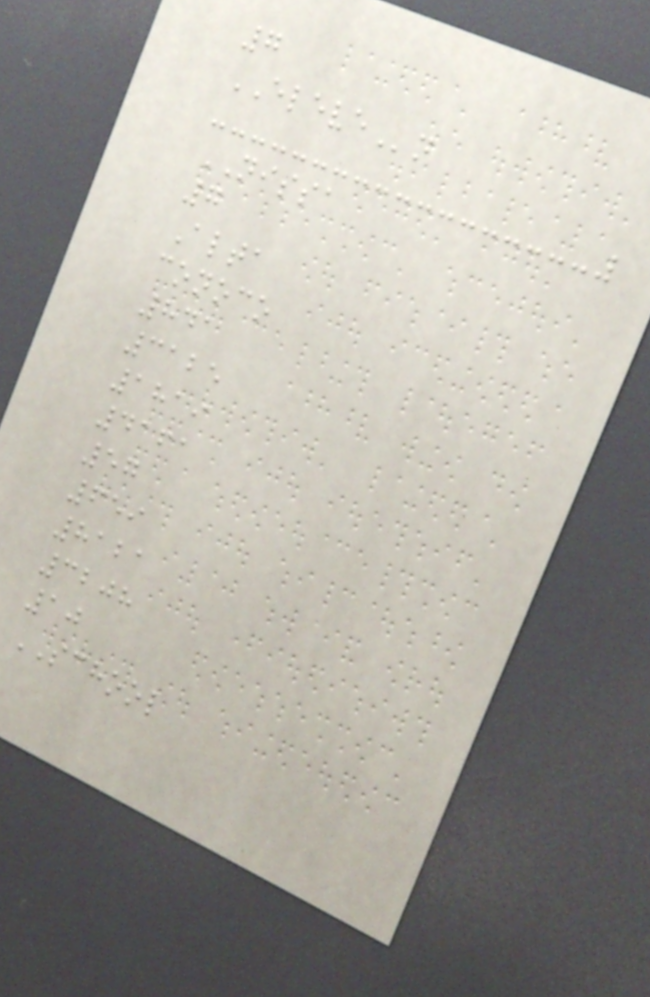7
ELEVEn
NISSA
7
Alta
conoco
841
3125
1819
4161
57
659
8121
3208
10
SCHOOL
